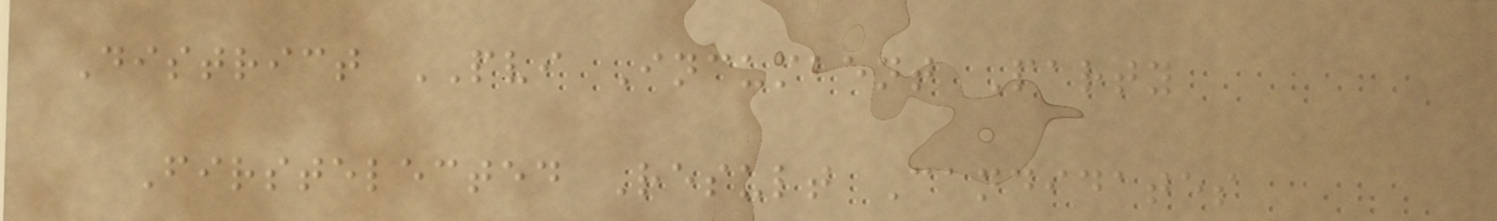District PVI Incumbent Party
Firstelected Result Candidates
